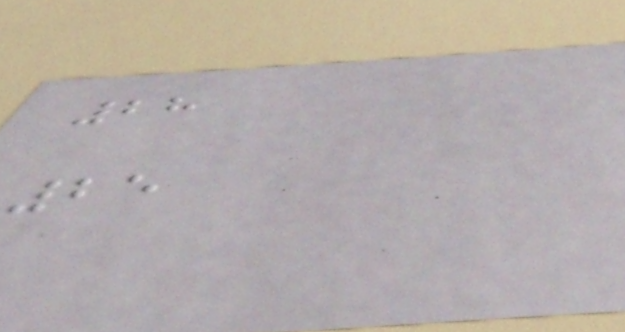28
25
